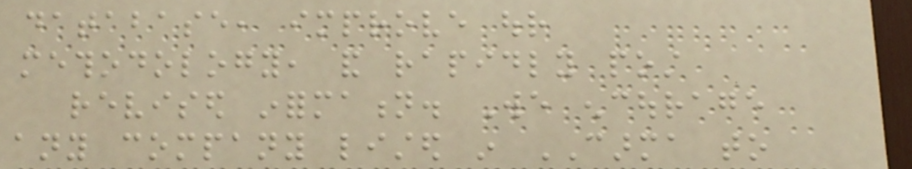database, improve our
methodology, and rapidly post
revised information. We encourage
any company listed in CARMA to
